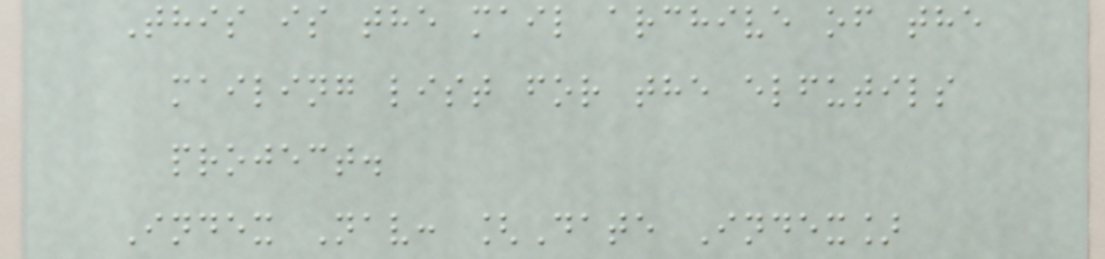This is the mail archive of the
mailing list for the elfutils
project.
Index Nav: [Date Index]
